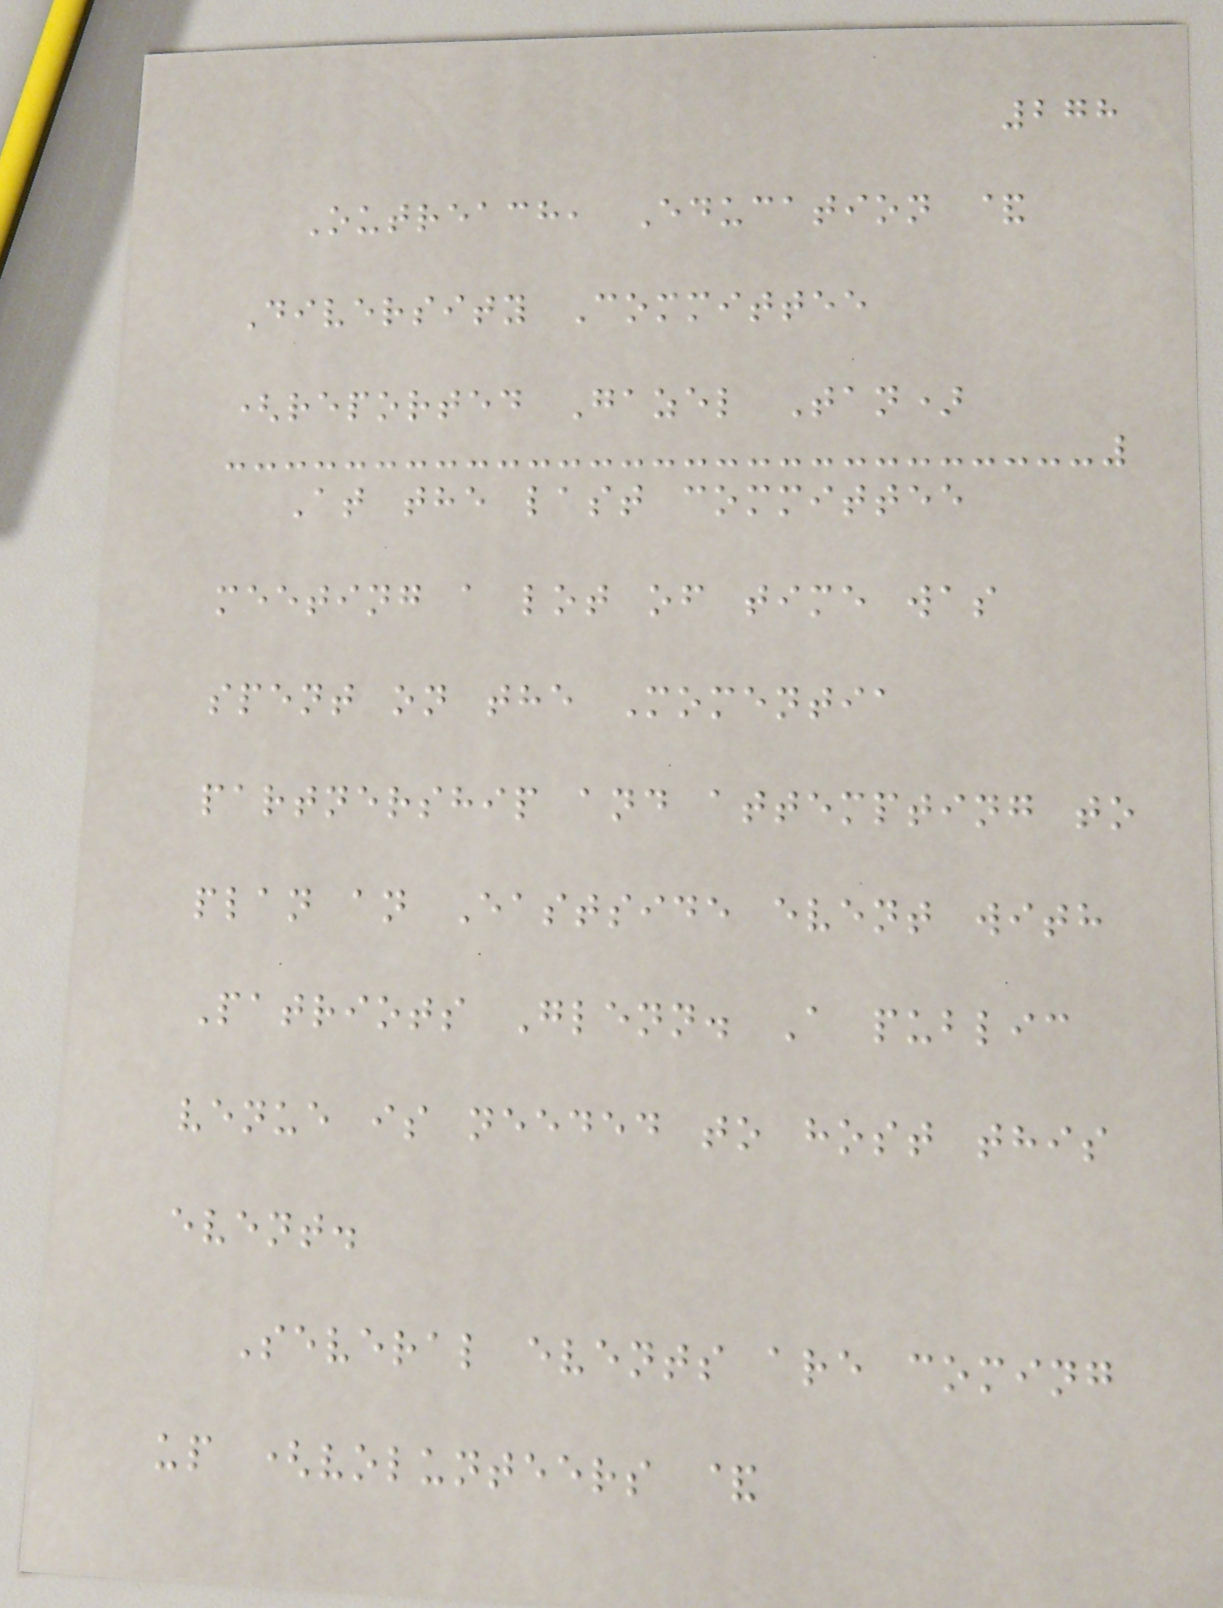278
Outreach, Education &
Diversity Committee
(reported Gazel Tan)
At the last committee
meeting a lot of time was
spent on the Momentia
partnership and attempting to
plan an Eastside event with
Patriots Glenn. A public
venue is needed to host this
event.
Several events are coming
up (volunteers &
